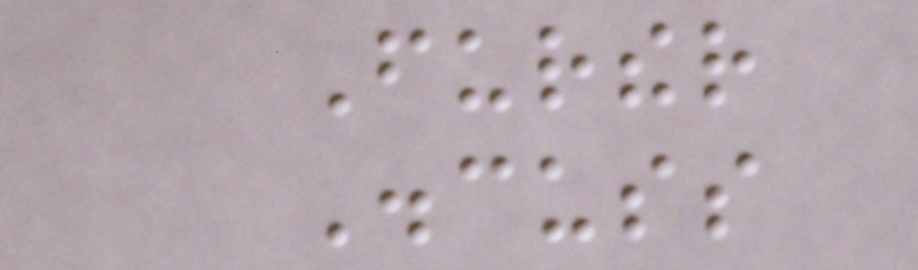Further
Discuss
